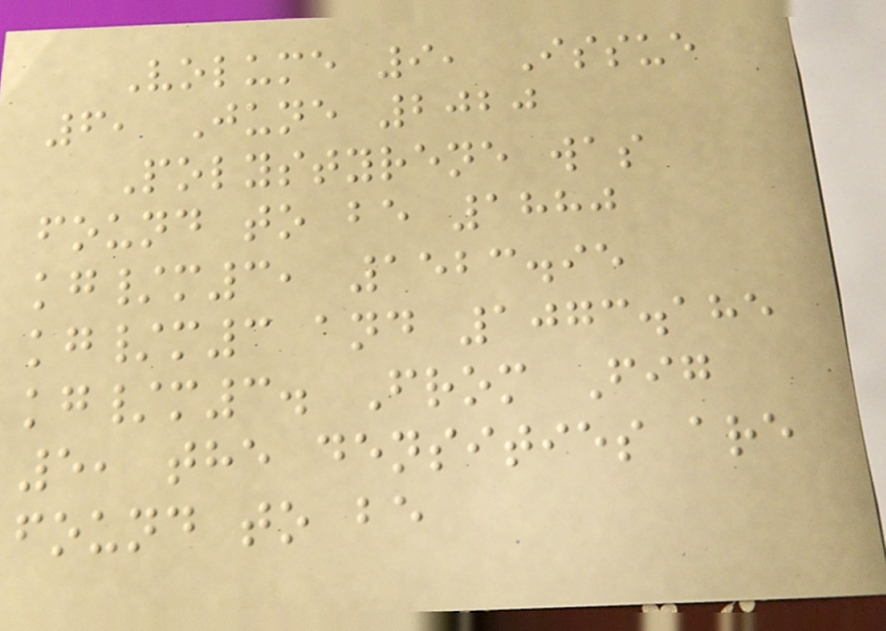Volume 9, Issue
6, June 2020
Polystyrene was
found to be 1880
kg/m3, 1523.95
kg/m3 and 1073.185
kg/m3. From Fig
5, the densities are
found to be
